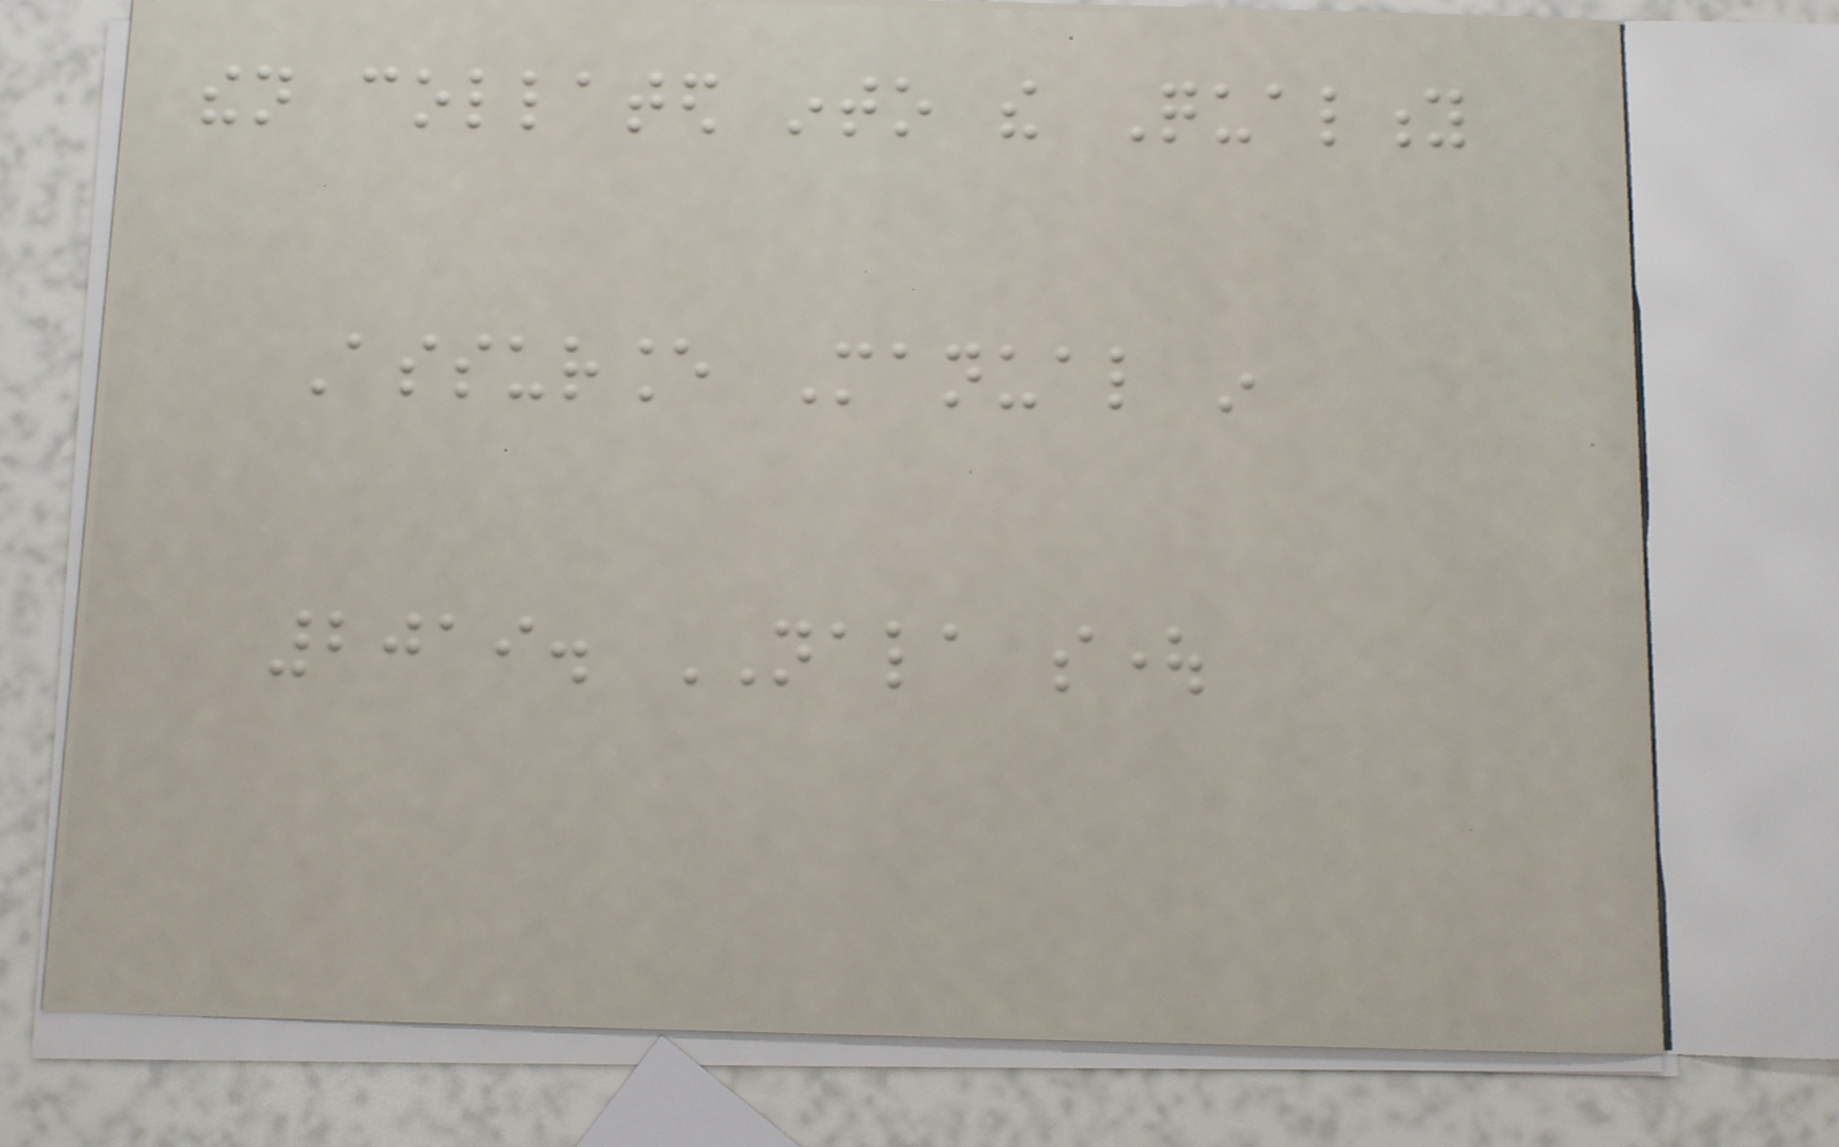then collated into the Quality
Assurance Manual in
2019. NALA sought
